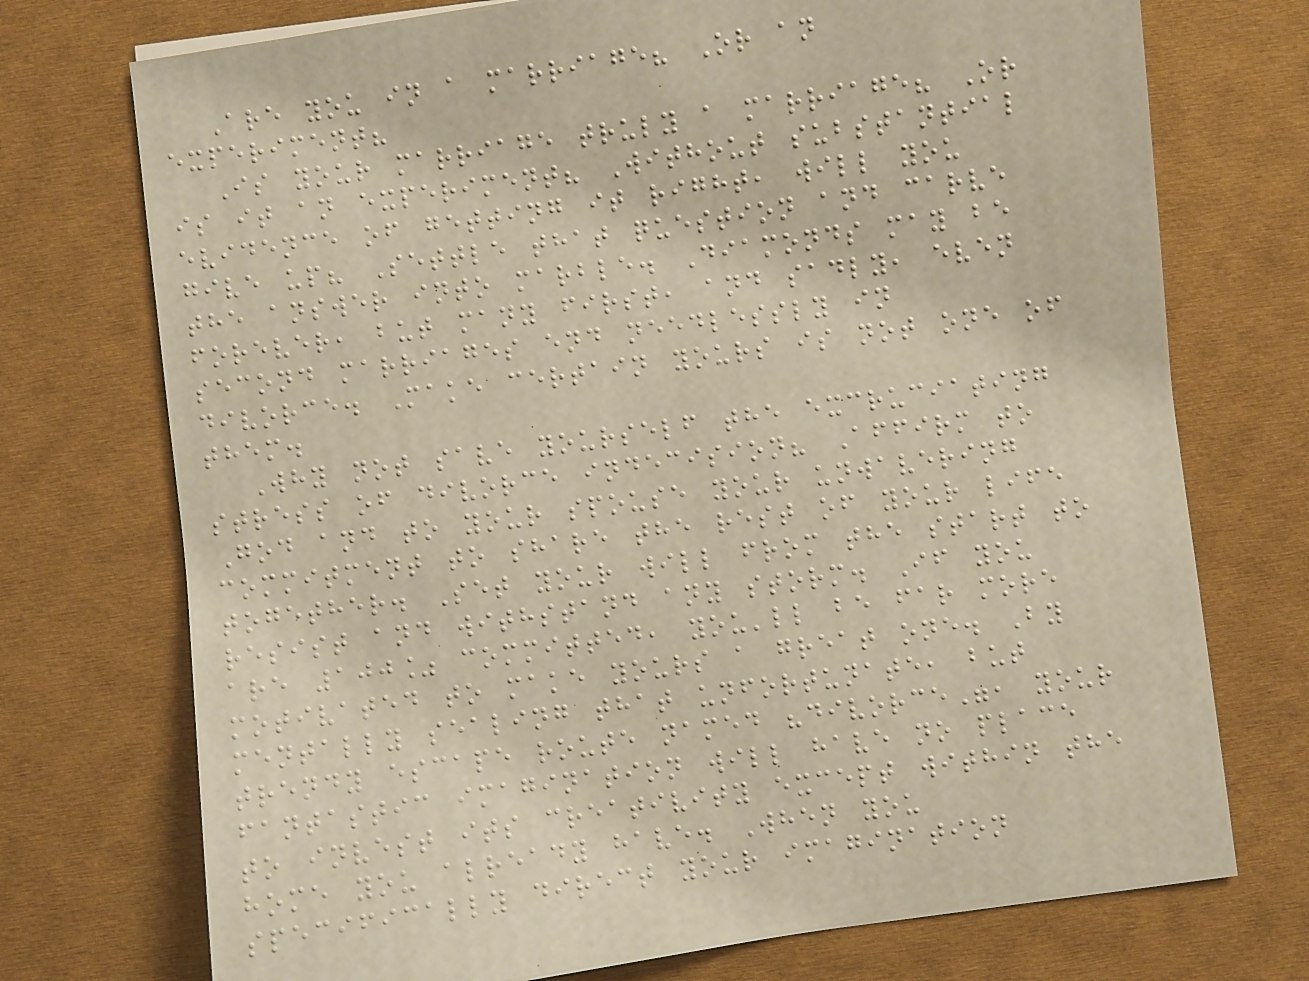Are you in a marriage? Or an
experiment?
Is your marriage truly a marriage? Or
is it an experiment? Without substantial
evidence of getting it right, will you
give up? Settle that question and carve
the answer into marble. Diamonds may be
forever, but many first, and sadly, even
second marriages end needlessly in
divorce. Make certain yours is not one of
them.
Why not save yourself the excruciating
stress of divorce indecision? Affirm to
God and to your spouse your unwavering
commitment to share the rest of your life
together. Set your will from the start to
resist and withstand any storm. If you
are 100% committed, you'll be far more
motivated to make yours a great one. By
mentally sealing that unfortunate, but
trendy escape route named "divorce", your
fantastic imagination will have no place
to invest its creativity except within the
home you already have. When you
specifically direct your imagination
